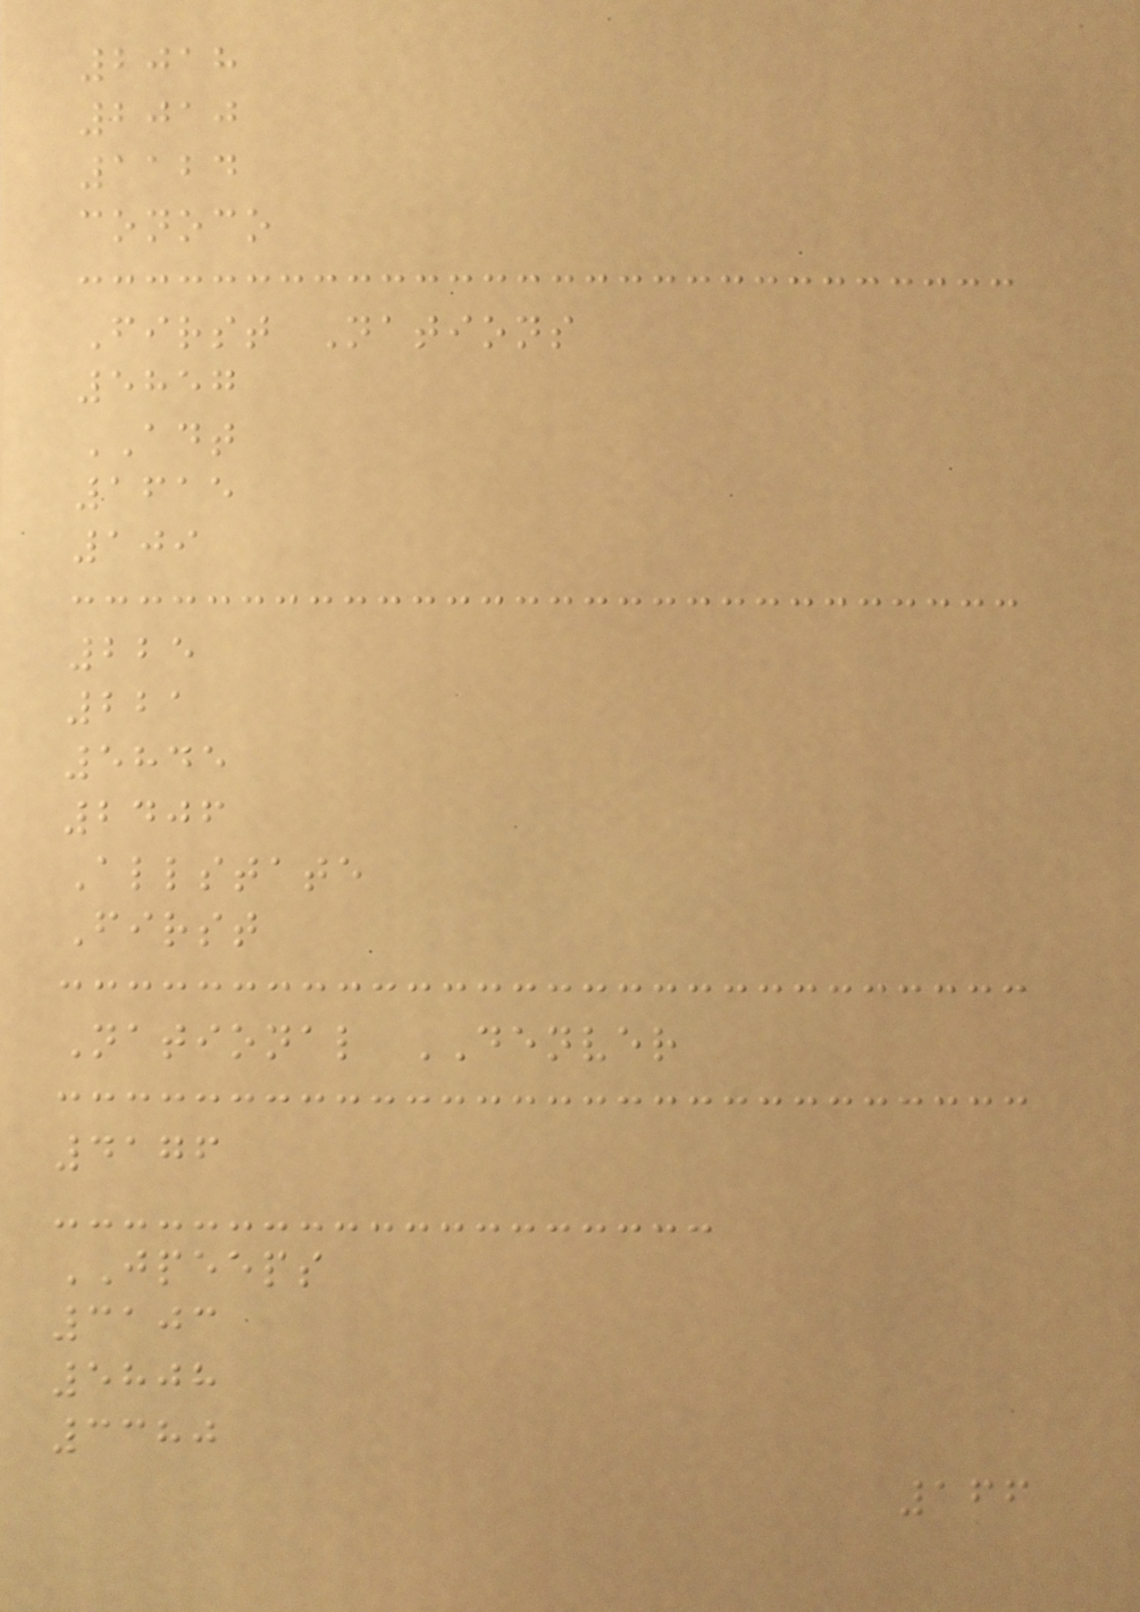2018
2010
1124
conoco
First Nations
5857
ADT
1615
109
225
221
5845
2406
Allstate
First
National DENVER
4176
JPEEPS
3103
5808
3380
166
